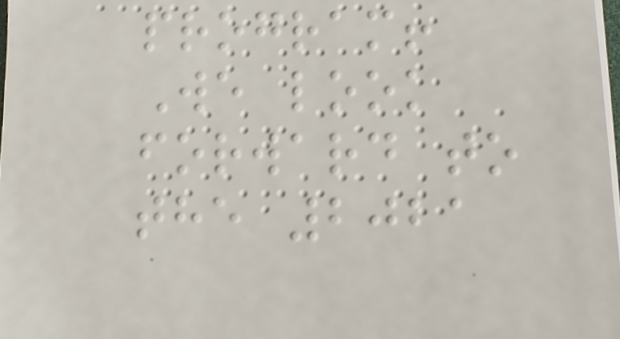program!
We look
forward to
the 2021
